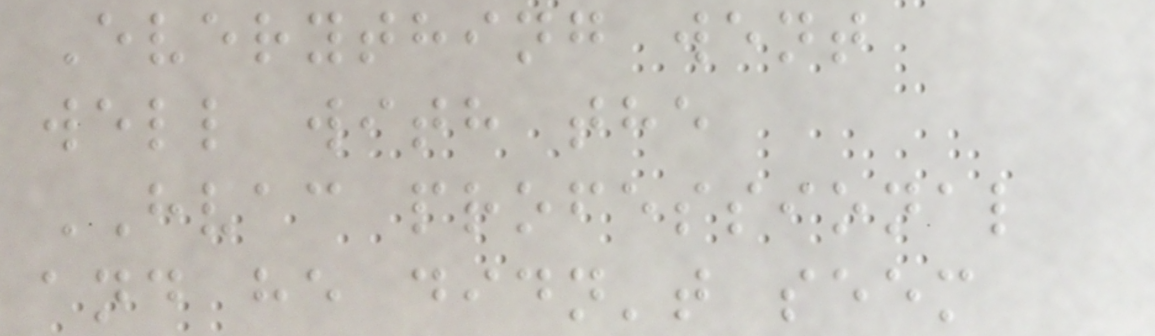Everything went
well with the
HVAC professional
and he didn't seem
